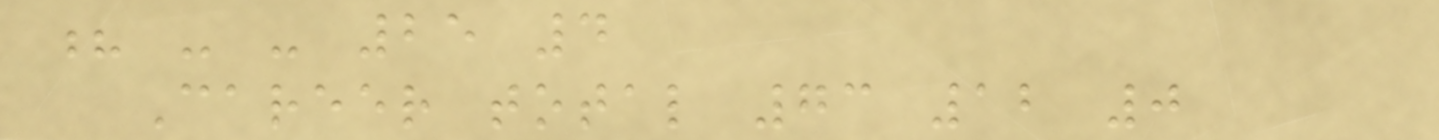? - - 25 4
Career total 73 12 0
